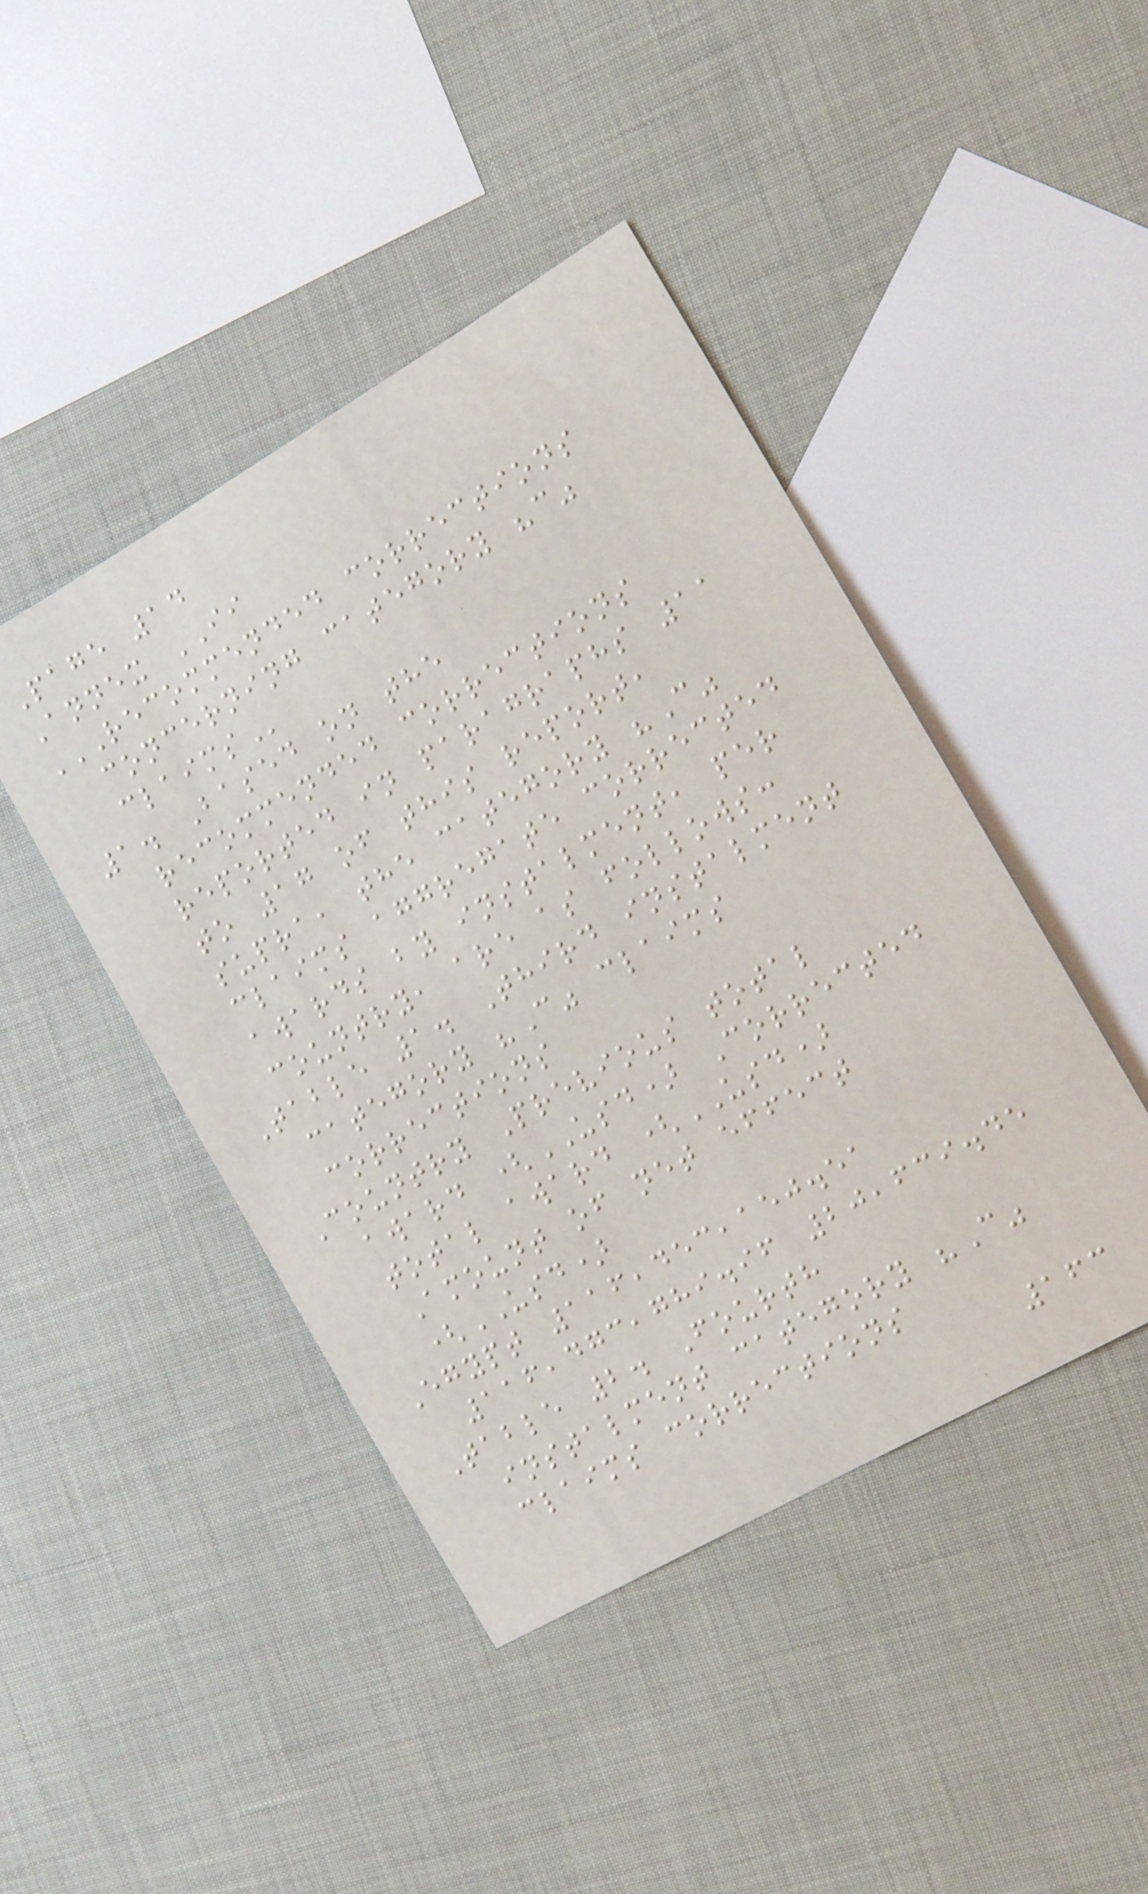Page 14
Annex II
RECOMMENDED CORRECTIONS
CONCERNING CATEGORY "C"
CLAIMS
1. Based on the
recommended corrections
reported in paragraphs 11
to 17 of this report,
supra, the category "C"
claims aggregate corrected
awards by instalment, per
country, are as follows:
Table 1. Third instalment
category "C" claims
corrections
Country Previous total
award (USD) Corrected
total award (USD)
Amount of net effect
(USD)
Egypt 116,453,150.51
116,473,789.96 20,639.45
Table 2. Fourth
instalment category "C"
claims corrections
163
